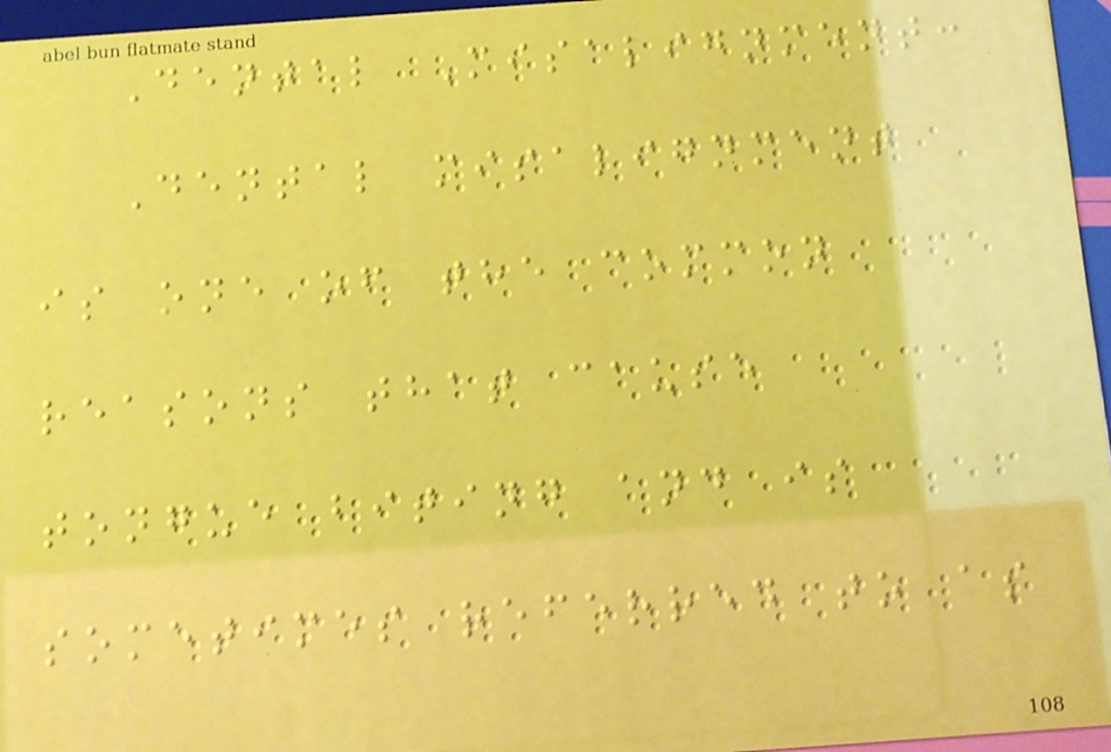Dental Misalignment:
Dental misalignment
is one of the common
reasons that cause
tongue biting and is
sometimes referred to as
